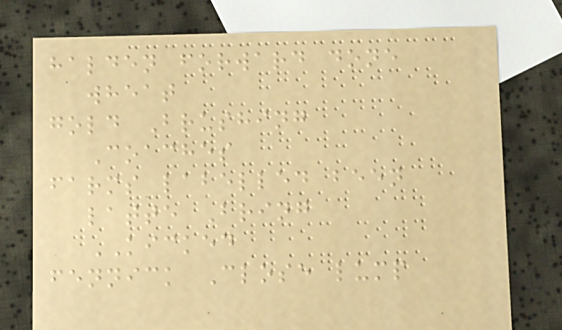halden forward done
wheat
gold Brushing
Coaches
farms labelled been
latte Bring
KICKED
fennick Close lump
